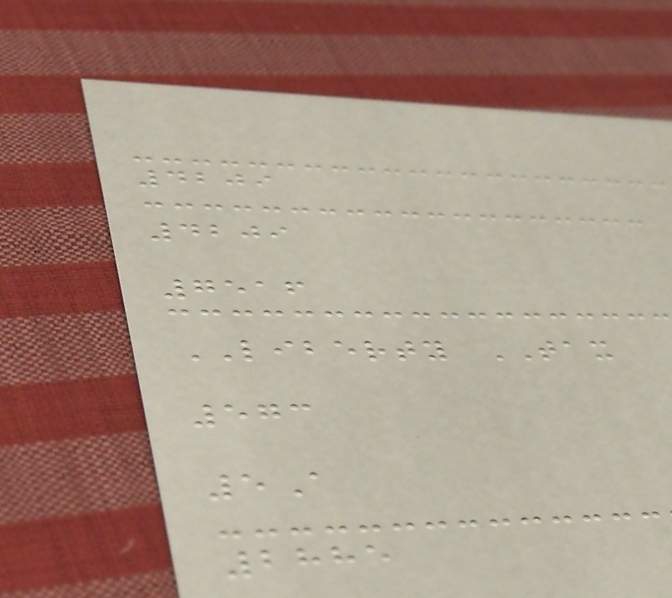4209
4209
7516
LIBERTY TAX
573
5A
2885
